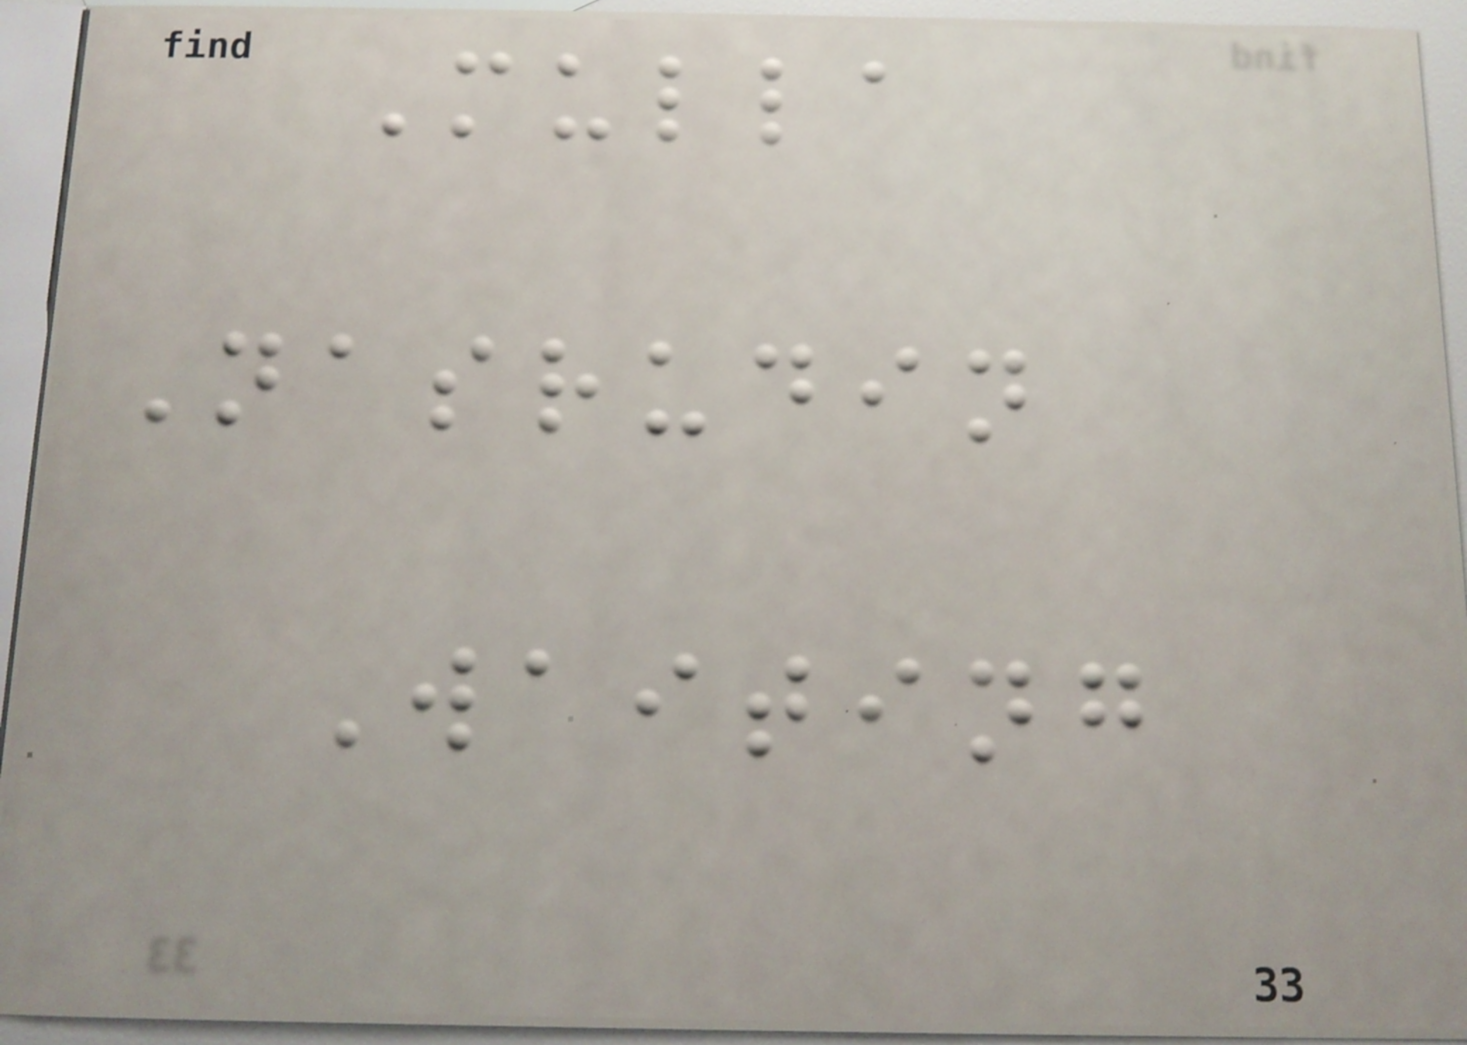Mulla
Nasrudin
Waiting
